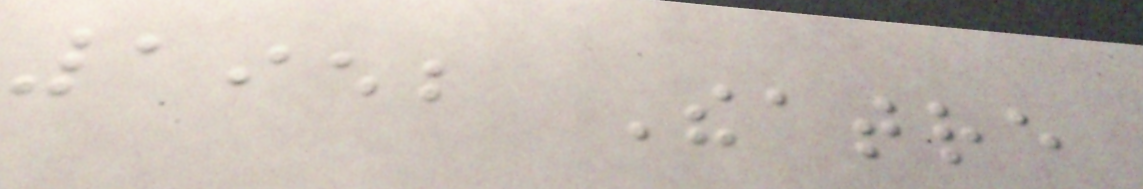1952 Theatre
